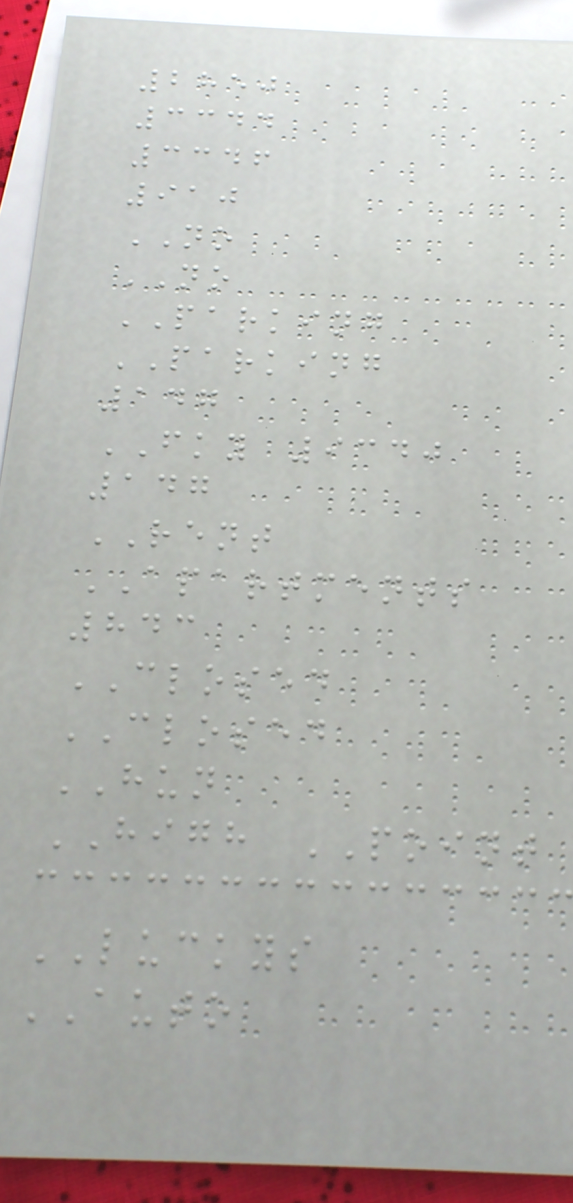2850
3344
3346
910
NO
NO
PARKING
PARKING
147
FKY 9340
147
RENT
APARTMENTS
843
CLOSED
CLOSED
HUN
HIGH POINT
LUCKYS
AUTO
